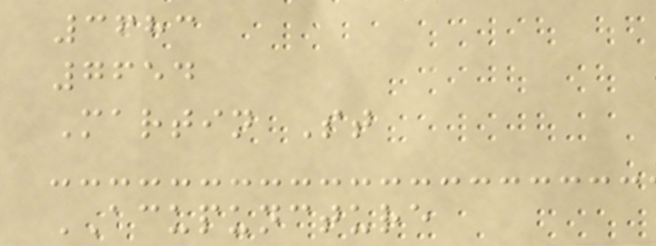3683
7654
Martin St
ACUPUNCTURE
